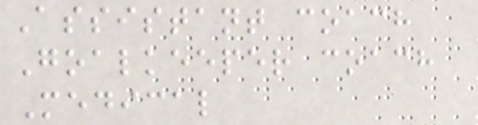Assistant coach
Goalkeeper coach
Medical
